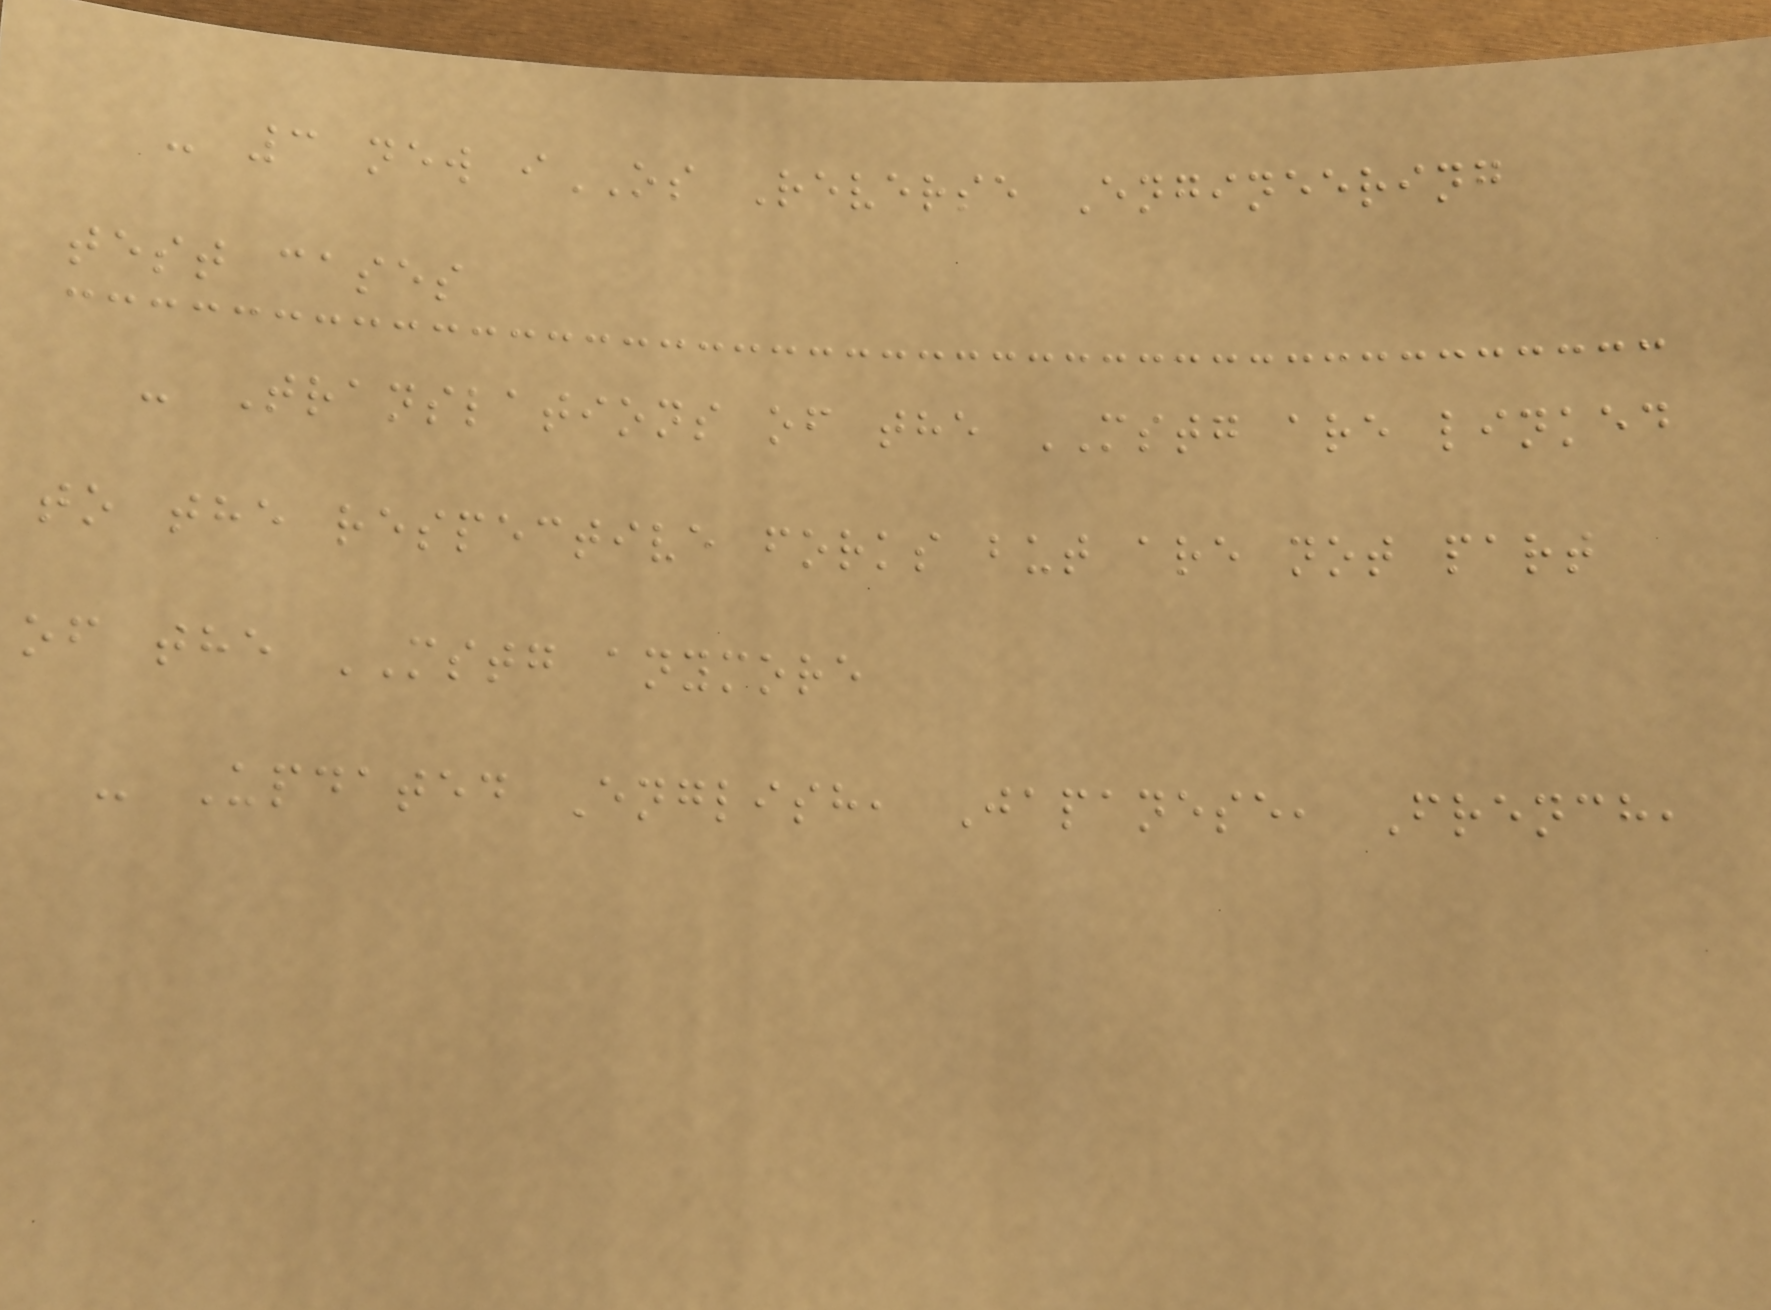- 3 new iOS Reverse Engineering
test cases
- Translations of the MSTG are linked
to the respective forks but are not part
of the MSTG anymore
- Updated English, Japanese, French,
